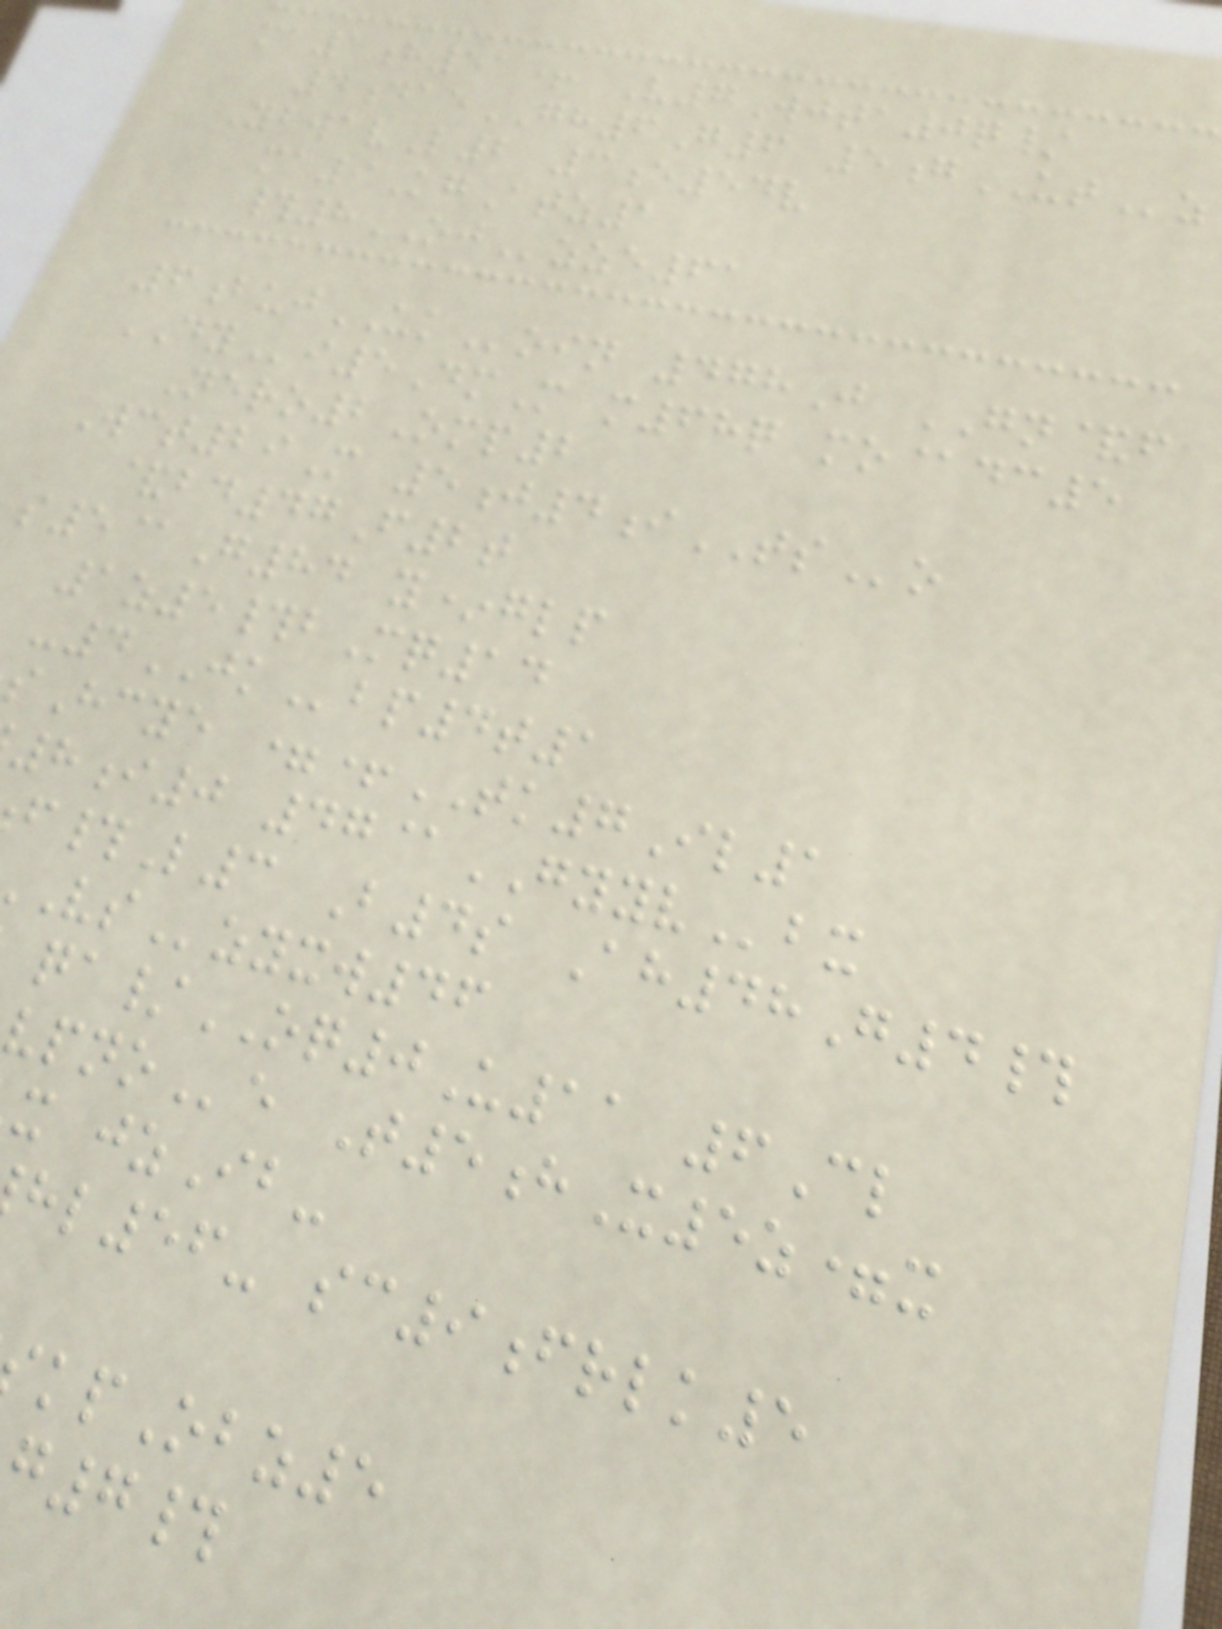ma1h51+ V7Wjta0q/
4daeGH6G6 5gUTz
YbwavL2 3e54v
ma9KgAtz1
#8OJzze61
6bujUKoin 478J GN&f
DYi5DmM m68q mo@dc5
Nero2Omp2
Wct29M 5j4iTSo
&bd47F2t
s5@G84 y*glp
1z5#bMq14
-4JKbp4t1
sHcye =+TK7Il1
8i0 47@GYYVbx
f#L3 B4s Ah48G4#
zyxw46
qa/OQ0U11 6Cl
e T5hX5z=x
x jzIb-
l56- sc9frlk5
kpObz5
g7#
